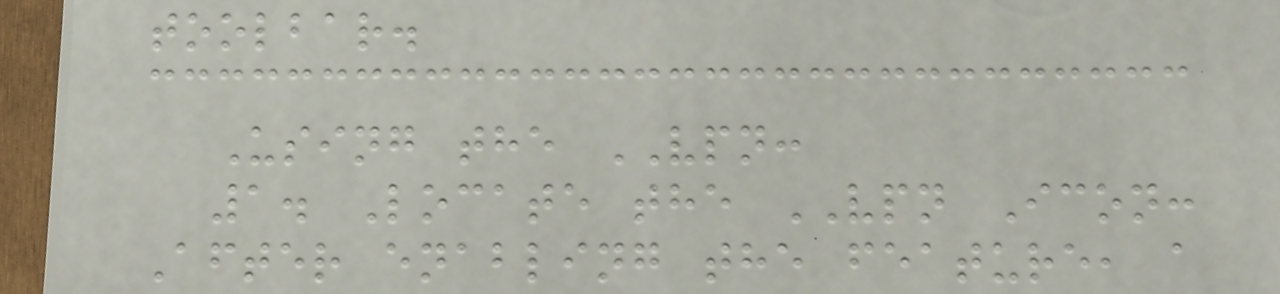toolbar.
Using the VPN:
1. Locate the VPN Icon:
After enabling the feature, a
